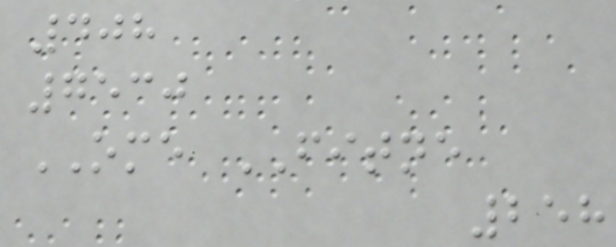408
7530
OME FITNE
258
